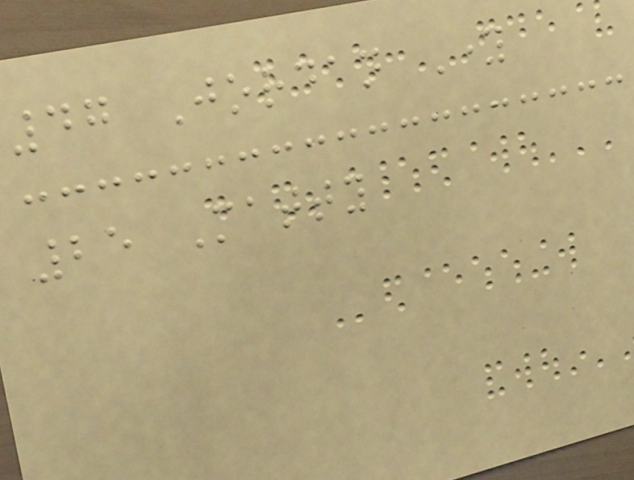47 Jordan Young
25 Matty
